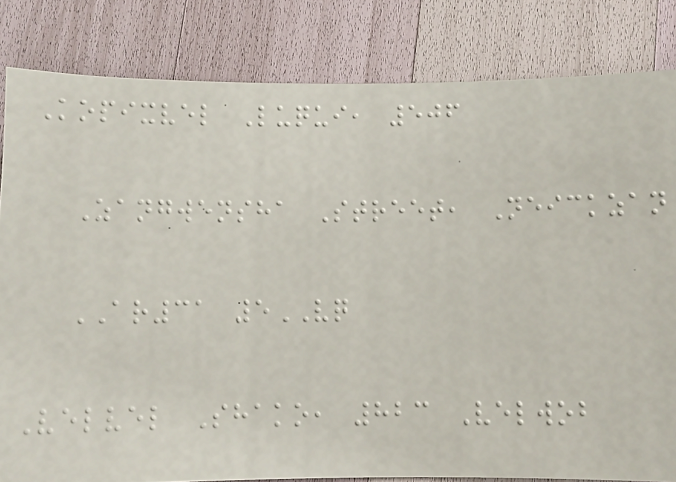Kopixvel Luqui, 506
Zangwensha Street, Neickzan
AR31 5VQ
Velvel Shako, 823 Velwob
